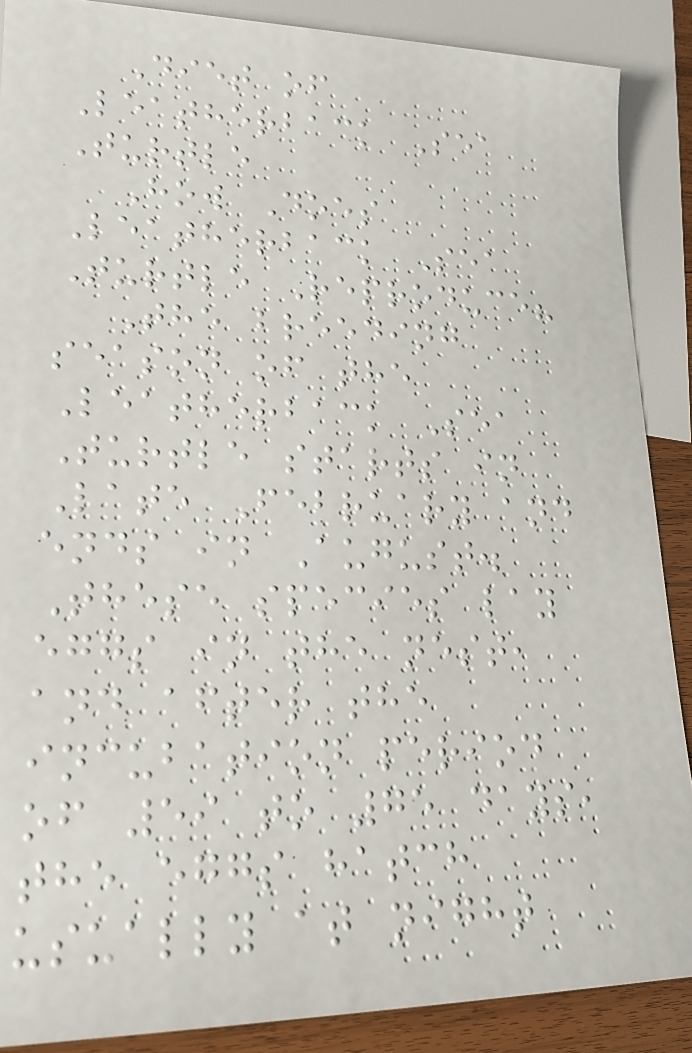Diet of
Leatherback Sea
Turtle
How Does
Leatherback Sea
Turtle Reproduce?
The breeding
season of the
Leatherback Sea
Turtle starts in
Late February and
ends in August.
These species lay
eggs in the nest,
and after the
incubation period
of 59 to 75 days,
the eggs hatch
usually at night
